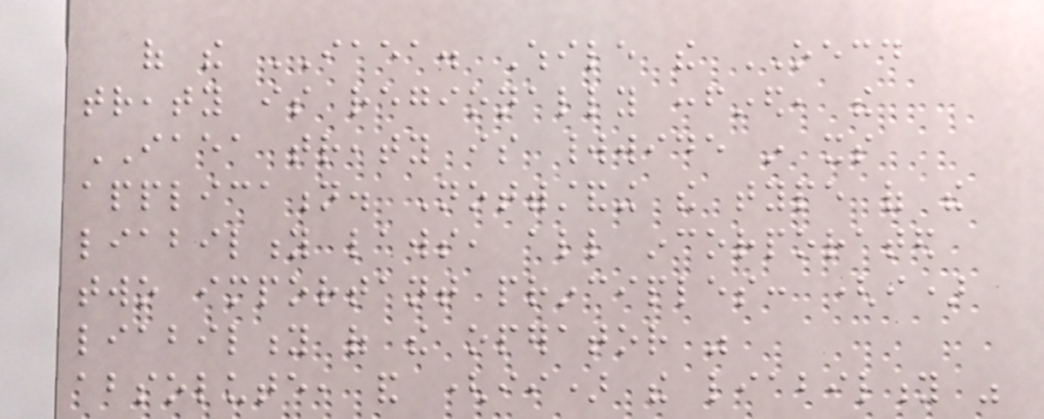of the IAEA. While the OECD
treaty is regionally confined, the
IAEA treaty is worldwide in its
application. Notwithstanding the type of the
liability laws, all incorporated
two important principles: (i)
liability of the operator was
absolute, and (ii) the liability was
